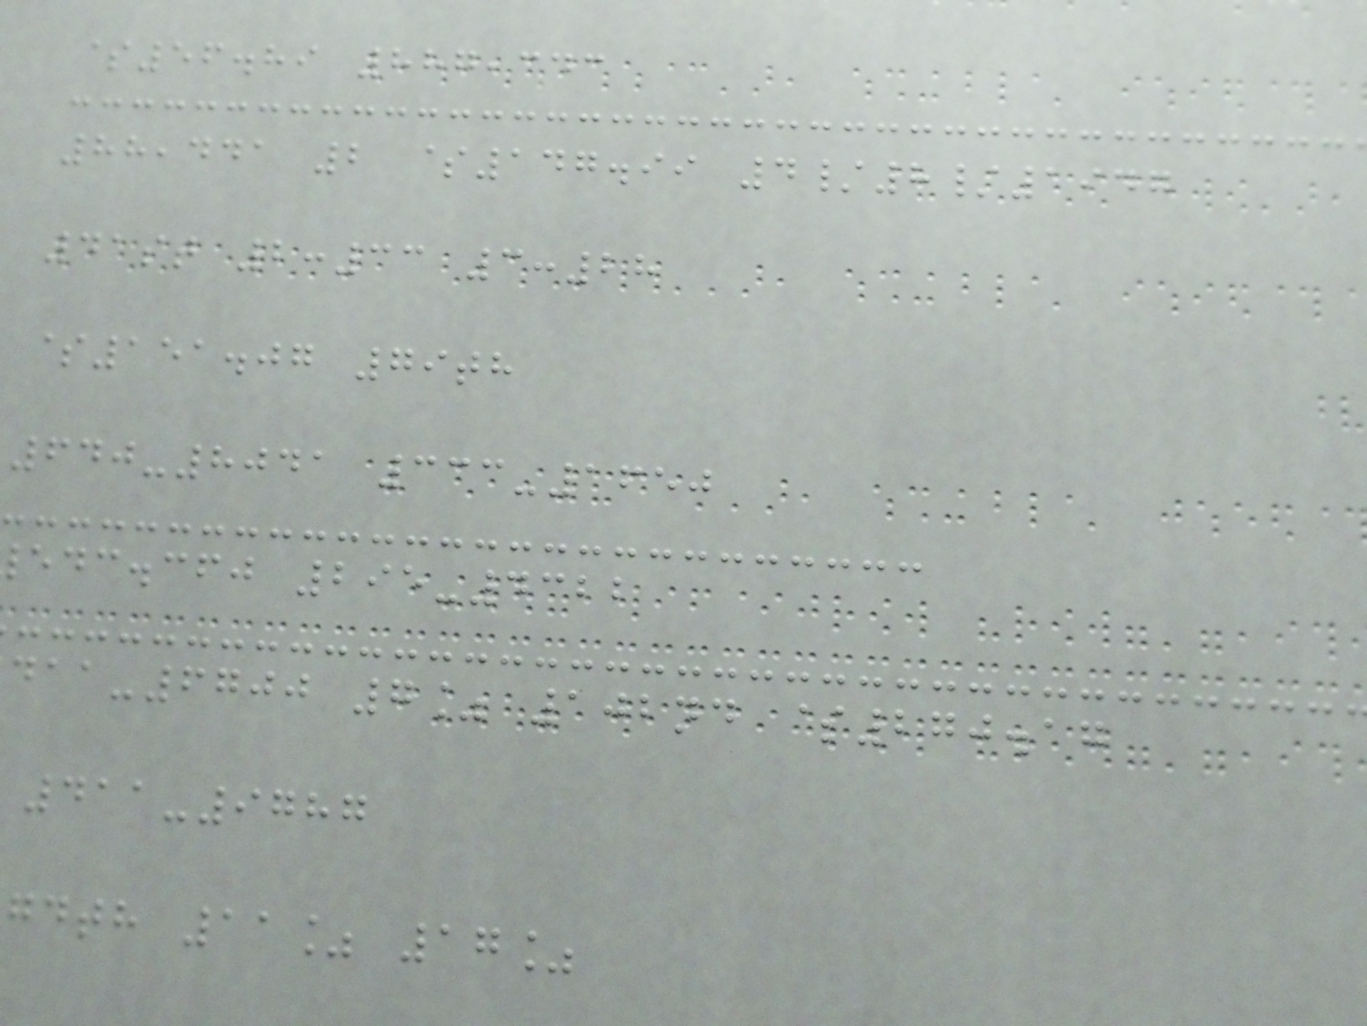$56.89 887,343
88,441 2 $147.99 4/8/1947
41st 2:33 3:28
$151.07 79th
640-8041 333-1650
edc.cfj 295-4322
-6700 7% 102nd $270.17
411-9787
gdth 11% 17%
